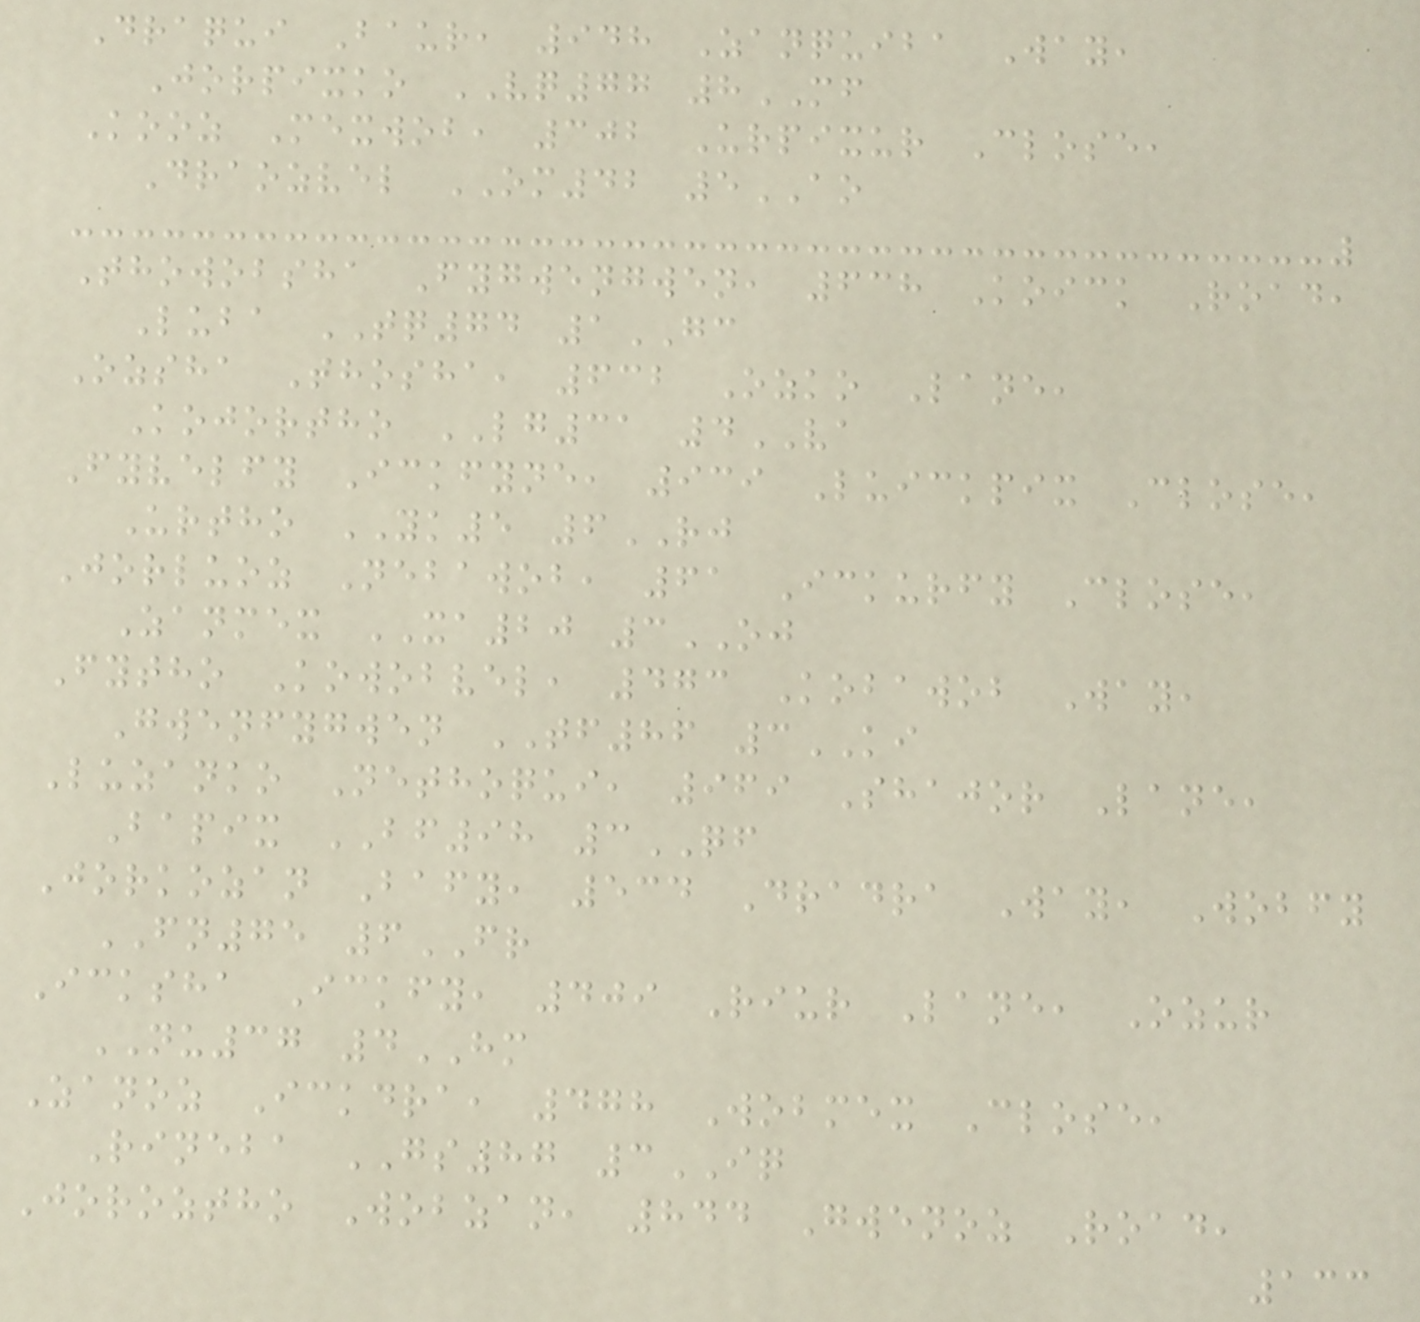Draqui Baur, 948 Zanquiba Way,
Jorpixko VQ77 8MF
Kooz Mexwob, 302 Urpixur Close,
Draozvel OM42 5AO
Thowobsha Fygwengwen, 638 Koick Road,
Luba TQ74 1GC
Ozsha Thosha, 632 Ozko Lane,
Kojortho LG31 4VA
Fyvelfy Ickfyne, 939 Luickpix Close,
Urtho YK5 6RJ
Jorluoz Nebawob, 61 Ickurfy Close,
Zanmex XA20 3OJ
Fytho Kowobvel, 473 Kobawob Way,
Gwenfygwen TF86 3KI
Luzanko Nethoqui, 969 Shajor Lane,
Bapix BF98 3QF
Jorkozan Bafy, 534 Dradra Way, Wobfy
FN75 6FR
Icksha Ickfy, 409 Riur Lane, Ozur
NU37 4HM
Zanoz Ickdra, 478 Wobmex Close,
Rineba GS87 3IQ
Joroztho Wobzan, 844 Gwenoz Road,
133
